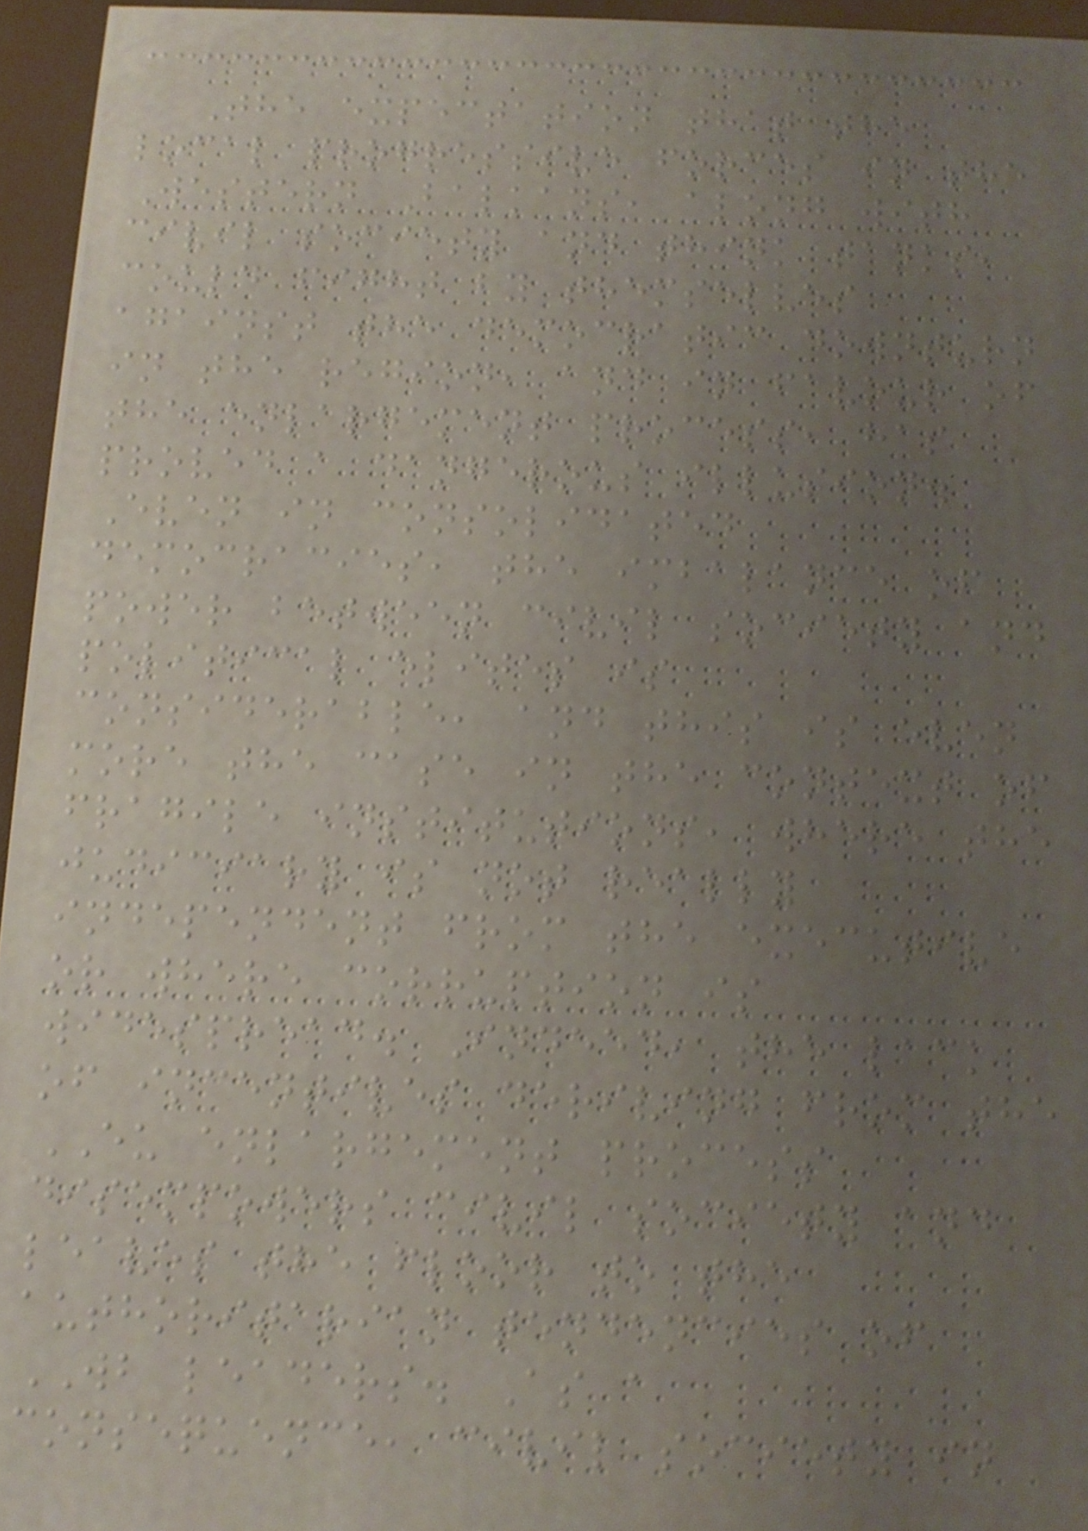The expectation that the
local progressive forces in the
Western Balkans, along with
civil society and think tanks,
could fight by themselves
against the democratic downturn
in the region, and in favour of
the enlargement process, has
proved a dangerous illusion.
Even in consolidated
democracies, the imbalance of
power between civil society and
political elites is
considerable, and this is even
more the case in the context of
fragile institutions, where the
judiciary is not really
independent from the executive
or where corruption is
widespread. Indeed, the lack
of incentives deriving from the
EU enlargement process
disempowers civil society and
leaves the floor to the
authoritarian tendencies of
WB leaders. As a
consequence, civil society in
